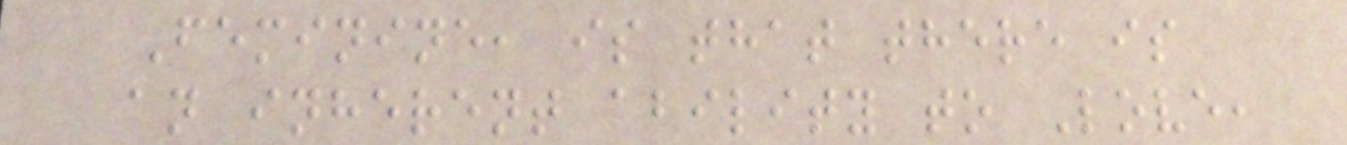Feminine, is that there is
an inherent ability to Love,
